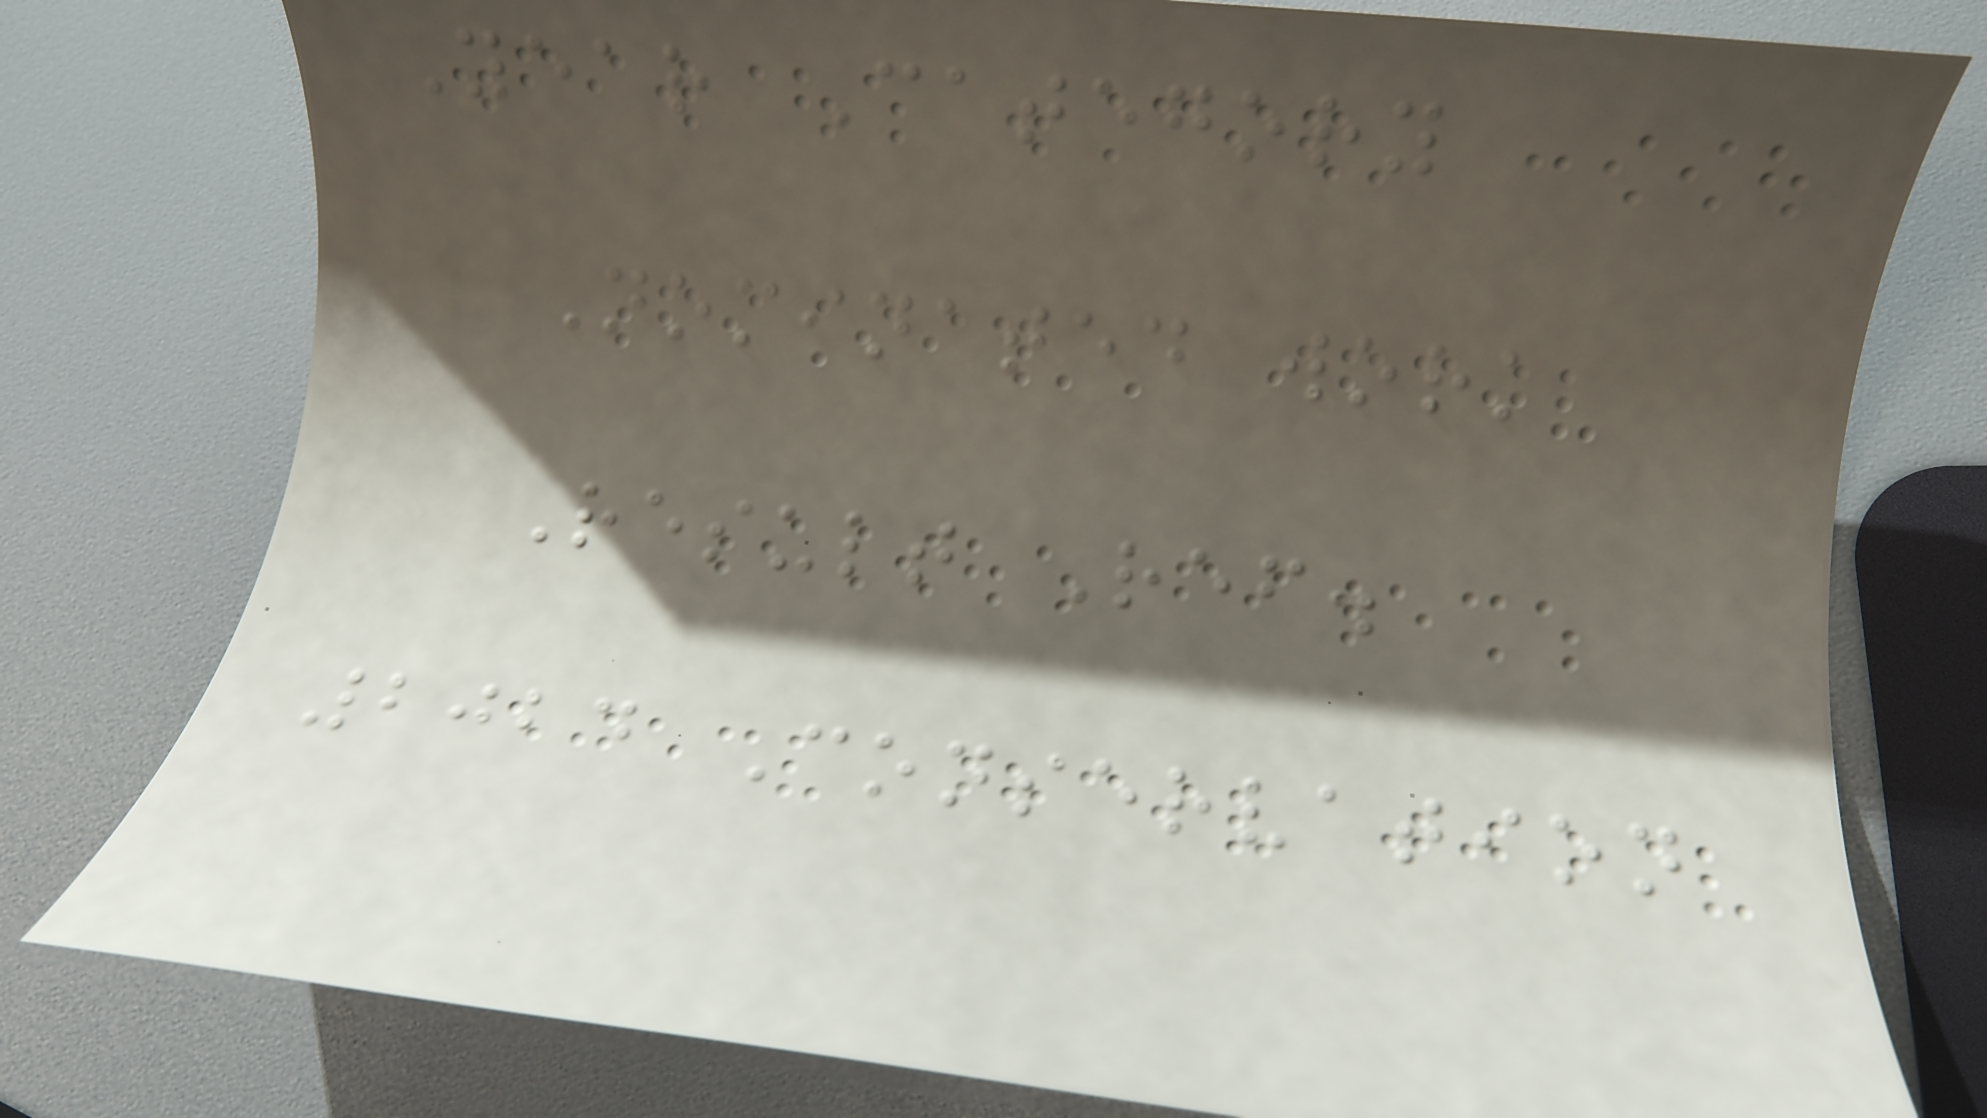Year Category
Nominated work
Result Ref.
2024 Conservation
